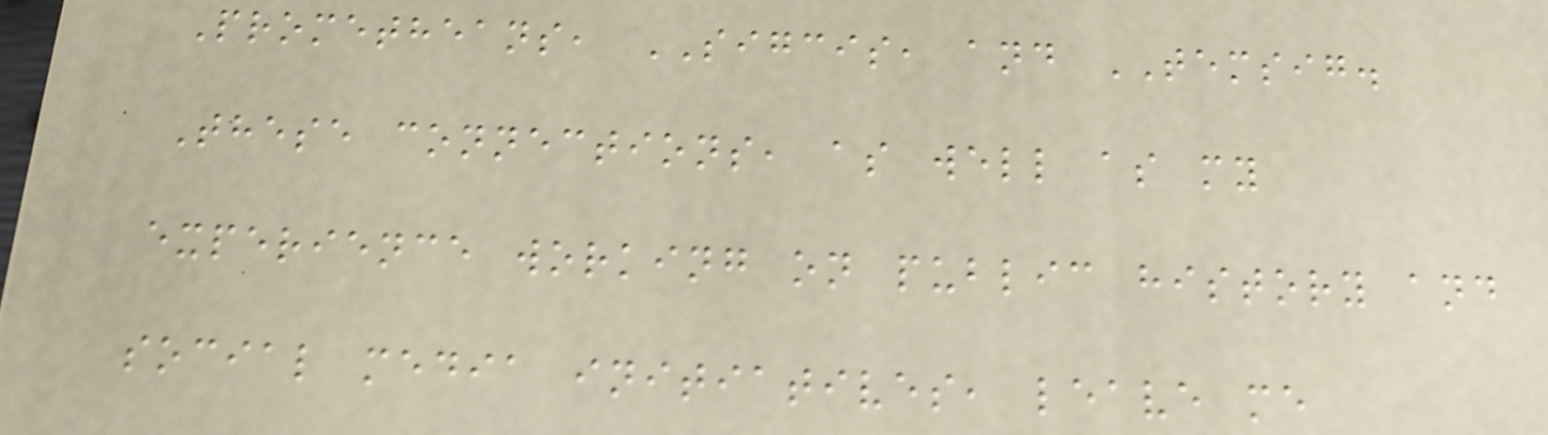Prometheans, SIGCIS, and TEMSIG.
These connections, as well as my
experience working on public history and
social media initiatives, leave me
